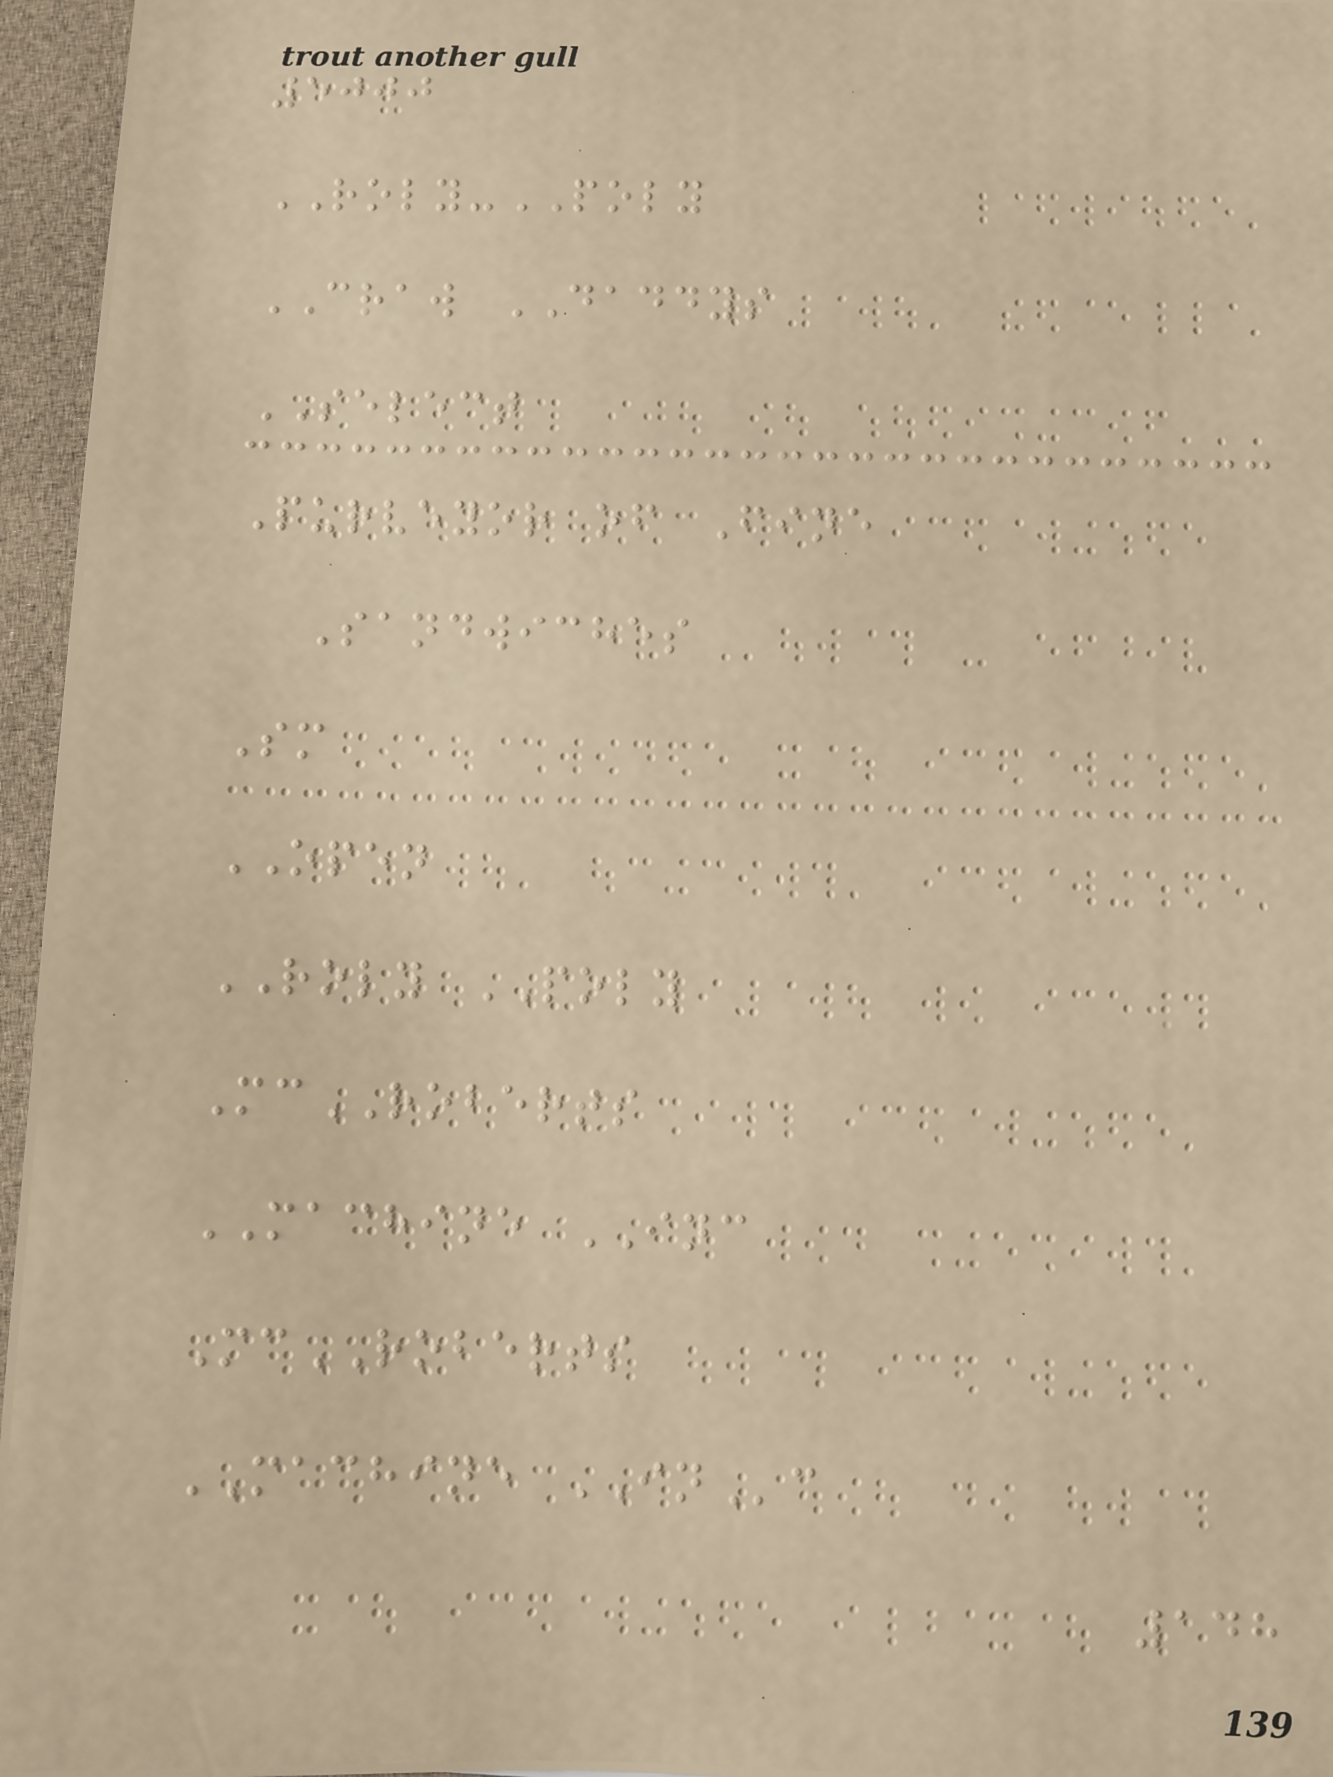5000
ROLY-POLY
CRAW DADDYS
SELECT
Purveyor of Fine
Sandwiches
Sm
OPEN
ROLY POLY
McROBERTS
MACHINE INC
McROBERTS
MACHINE INc
148
